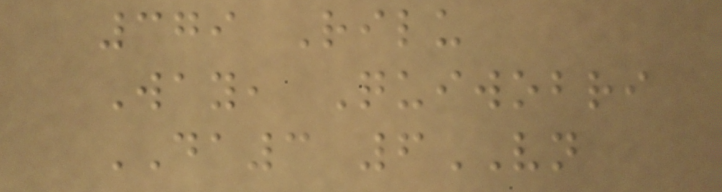379 Rilu
Way, Quiwobri
DA3 6VN
